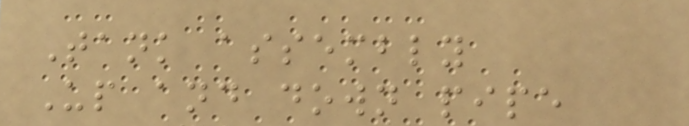Tank assembly
Up and down pipe
